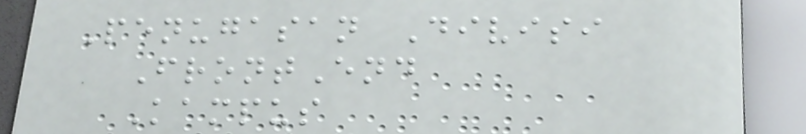Penugasan Divisi
FrontEnd
Kampus
